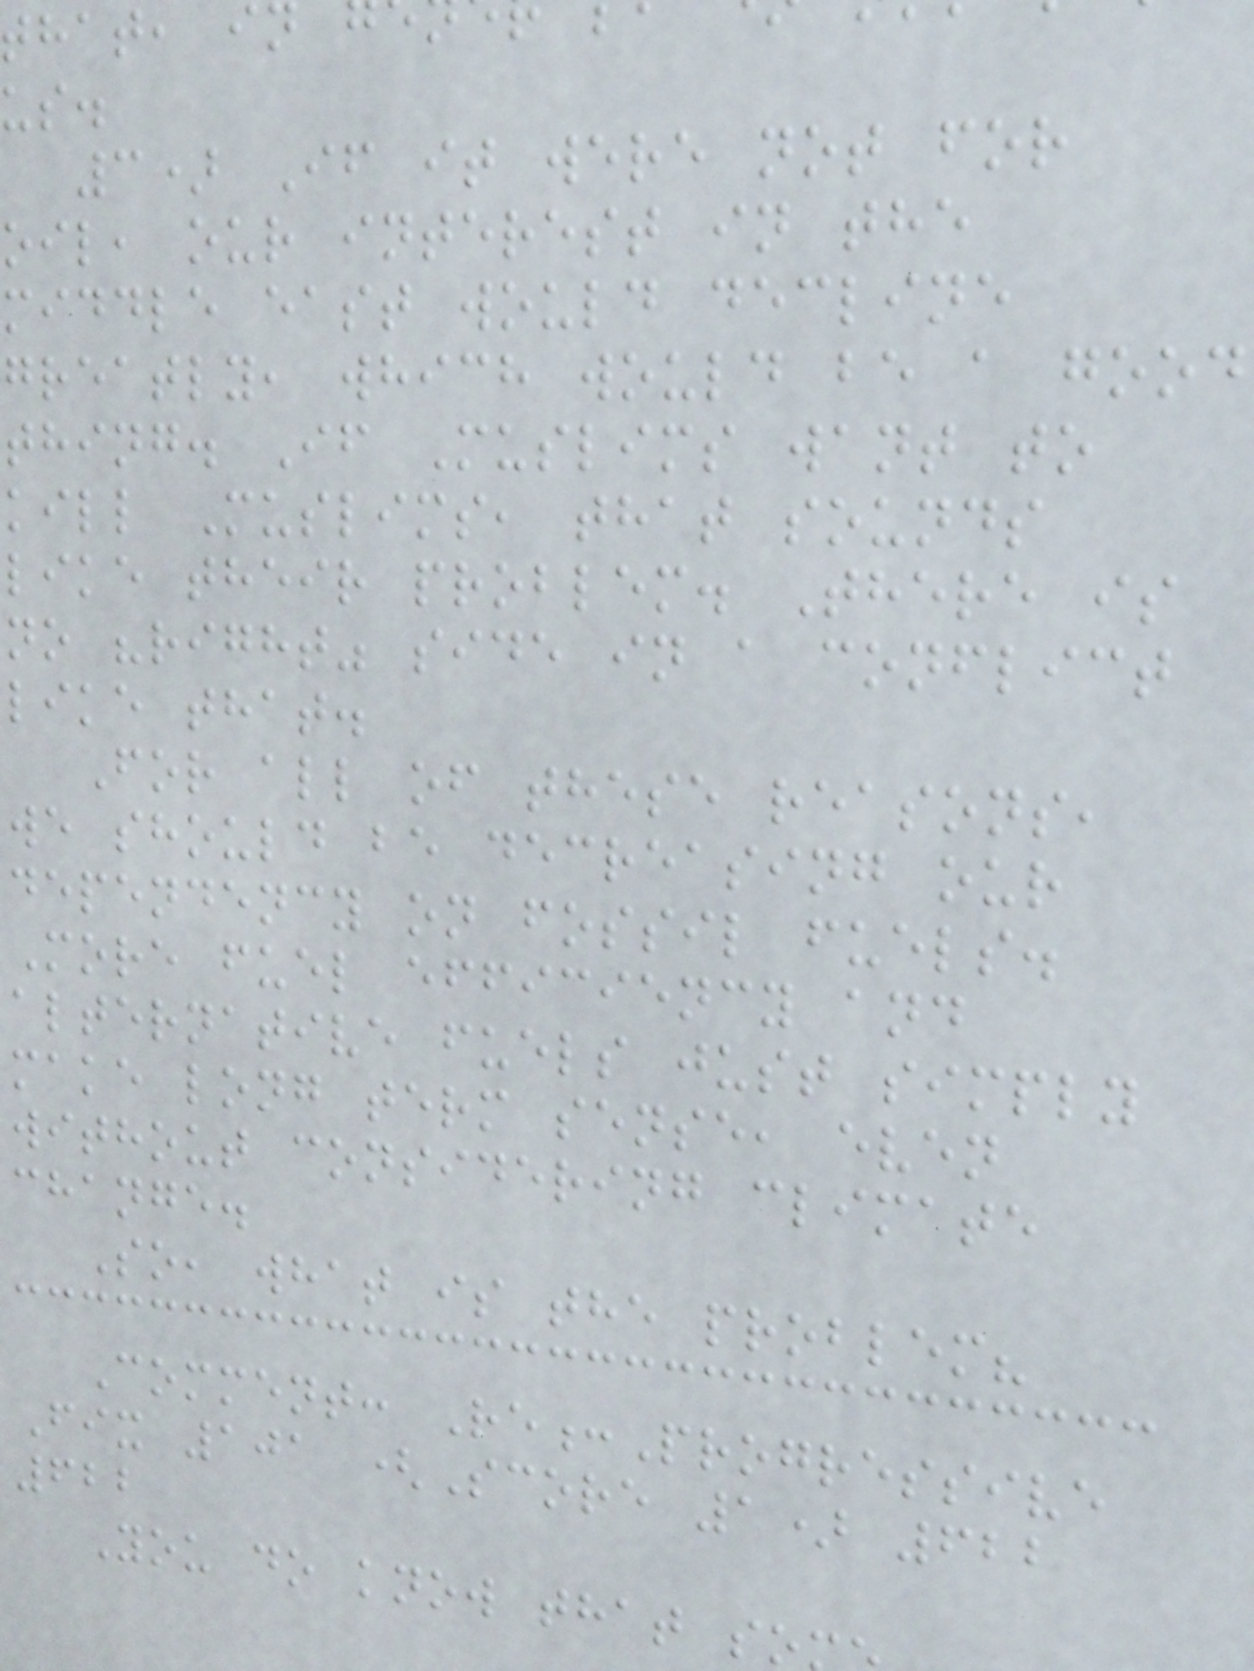that, in
us.
3) If it were not for
oil, our interest in the
middle east would decline
greatly, which would be a good
thing. If Muslims want to
kill Muslims, that sounds
like their problem. There is
no "right" side in a conflict
like that.
For all of these reasons,
we should be decreasing our
dependency on fossil fuels.
More fuel efficiency and
alternative fuels just simply
make long term sense, even
without considering climate
change.
So, what is the problem?
Comment: Re:Progressive
Fix 101 (Score 1) 622
622
You do know that so
